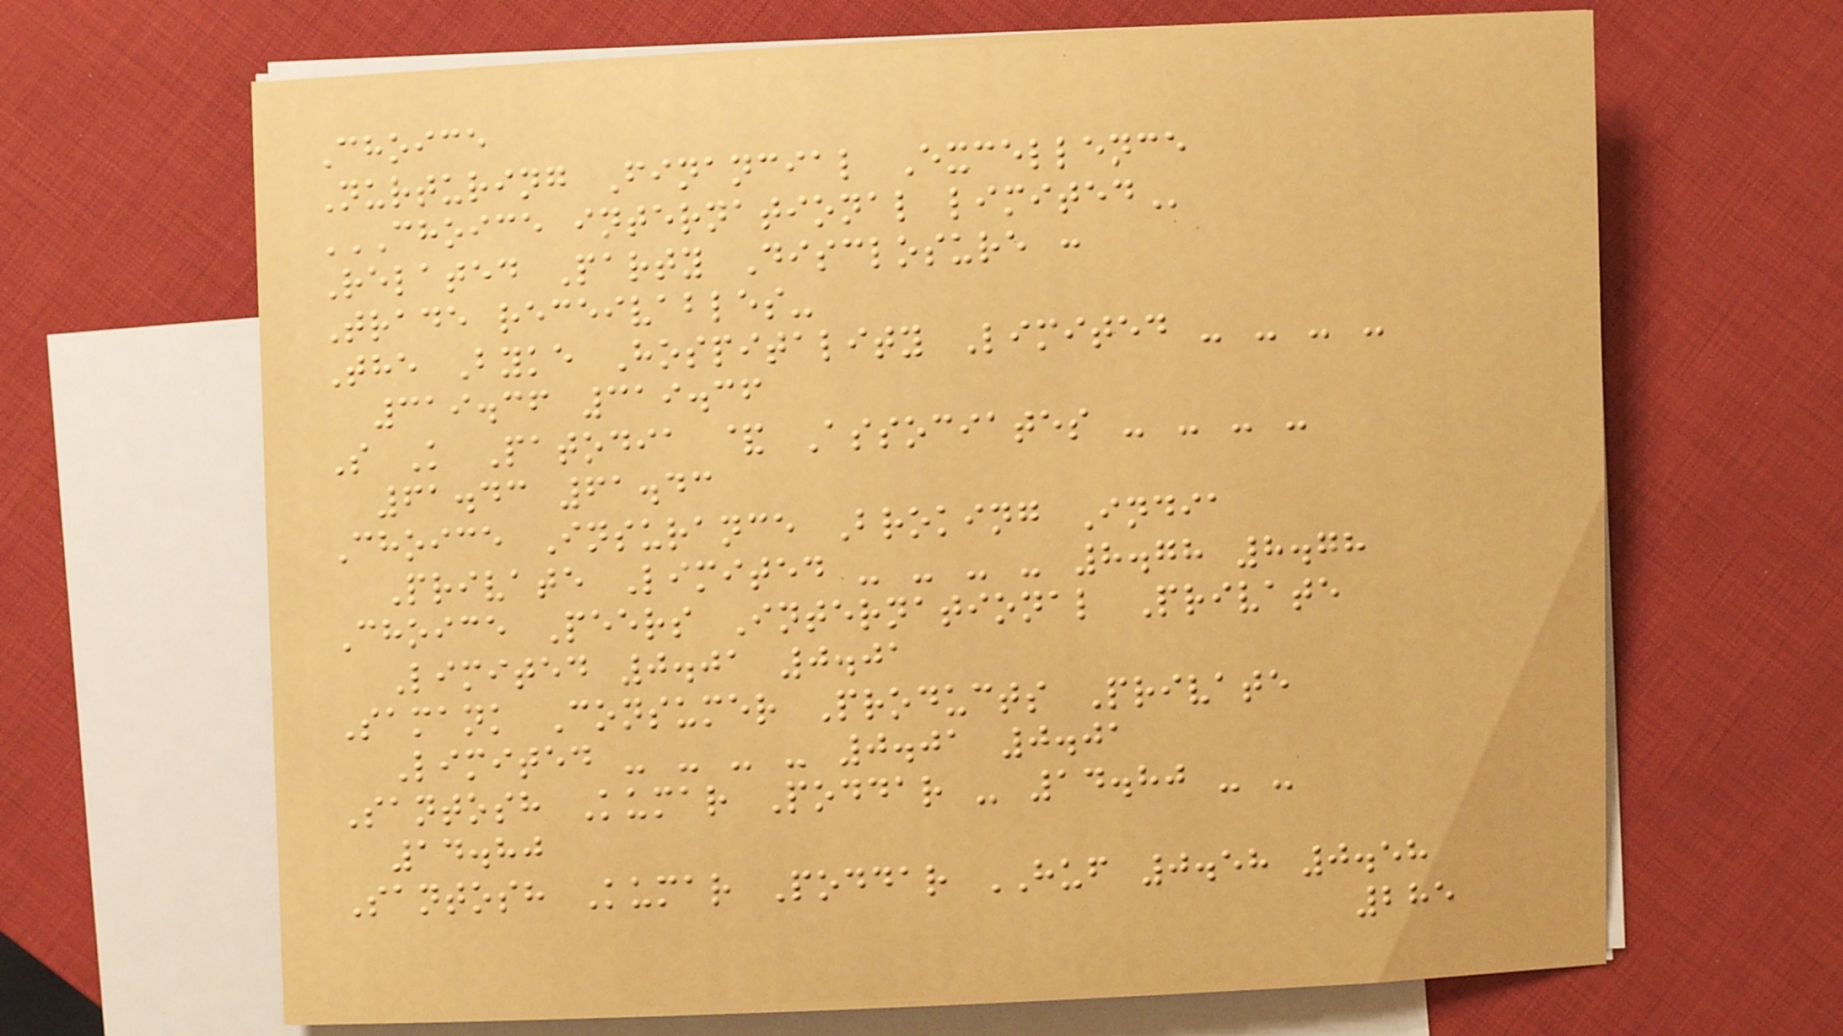Choice
Nurturing Financial Excellence
CHOICE INTERNATIONAL LIMITED
Related Party Disclosure :
Trade receivables-
The Byke Hospitality Limited - - - -
319.36 319.36
S K Patodia & Associates - - - -
61.43 61.43
Choice Insurance Broking India
Private Limited - - - - 8.78 8.78
Choice Peers International Private
Limited 0.01 0.01
Samank Consumer Products Private
Limited - - - - 0.01 0.01
Santosh Kumar Poddar - 14.80 - -
14.80
Santosh Kumar Poddar HUF 0.58 0.58
285
